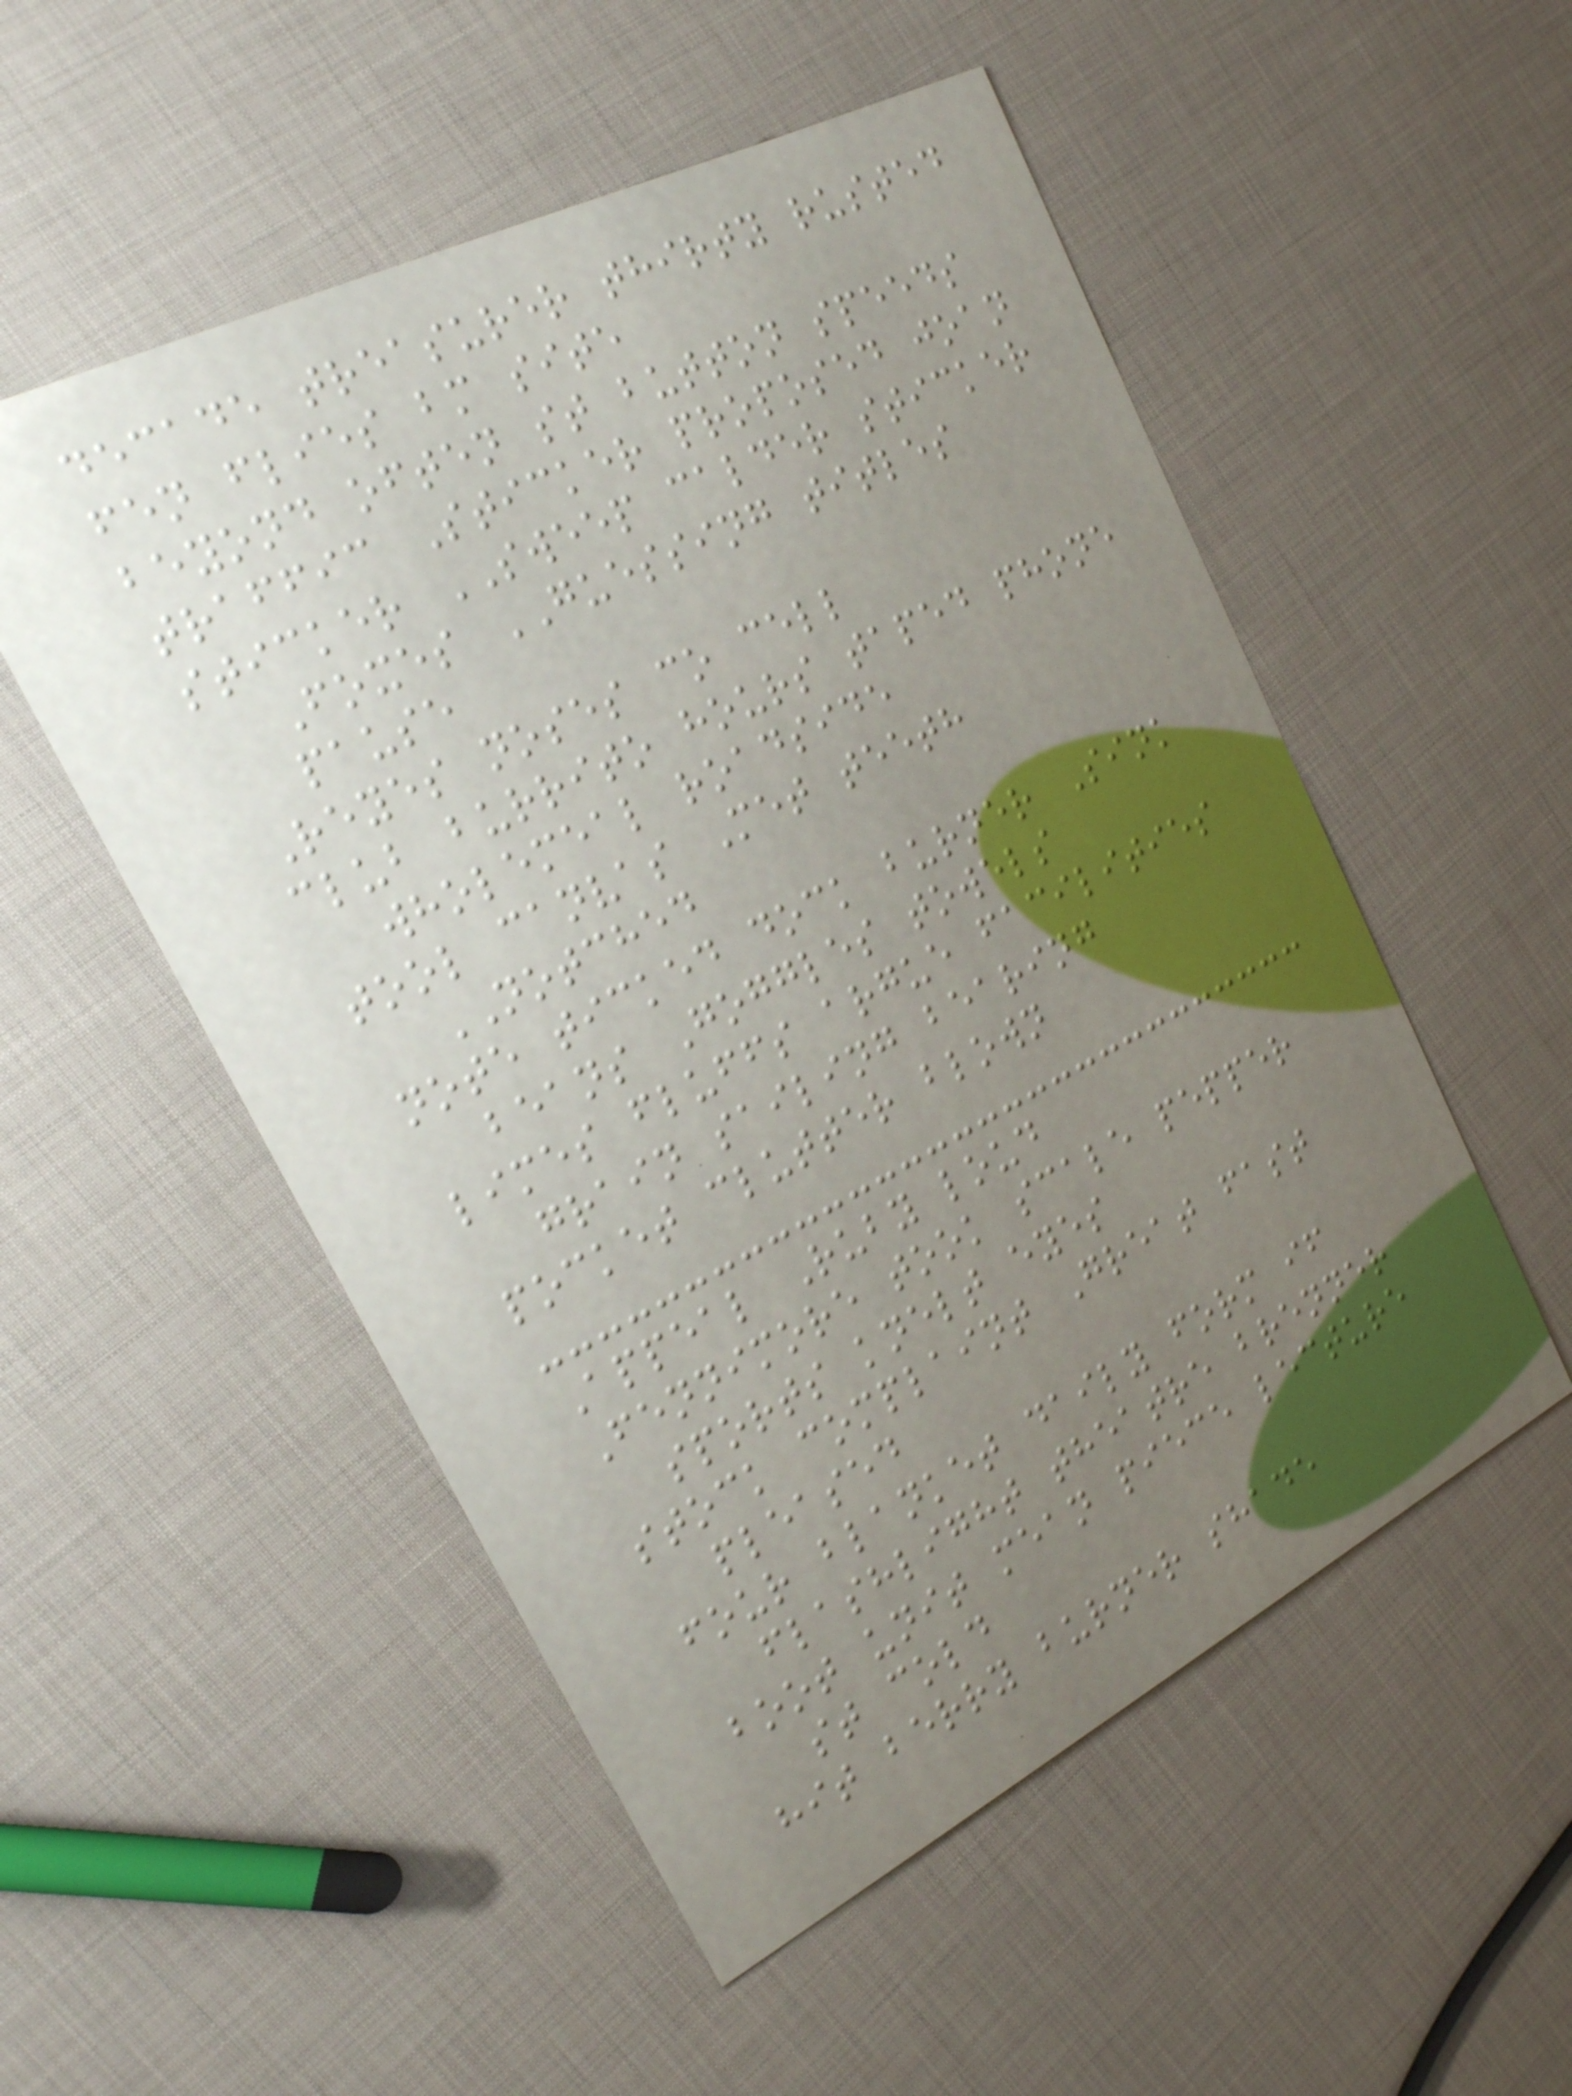decade treasurer thirty rusted
fen flies bm site
beyond often st button speeds
traffic Sticker proposed joan
sticker SWEEP calder sticker
Foxes GUESSING titles
pause
Reyes noses co cell
club burrito hours taped phone
wholemeal roadside
tool canvas Met teeth
NOTCHED
note ticked dock burner Sink
beans Goggles towels
limes fluffs argue facilities
grain sailing bearing
pocket clutter blown
Appeal Ruby loud
Fennimore took scale pepper
sports knelt eyes
stock complaint Great fast
pleased
four blanket daily form if
flashlight theatre brenner
boot unit mean piece lecture
st cold
hit berry burner shade
